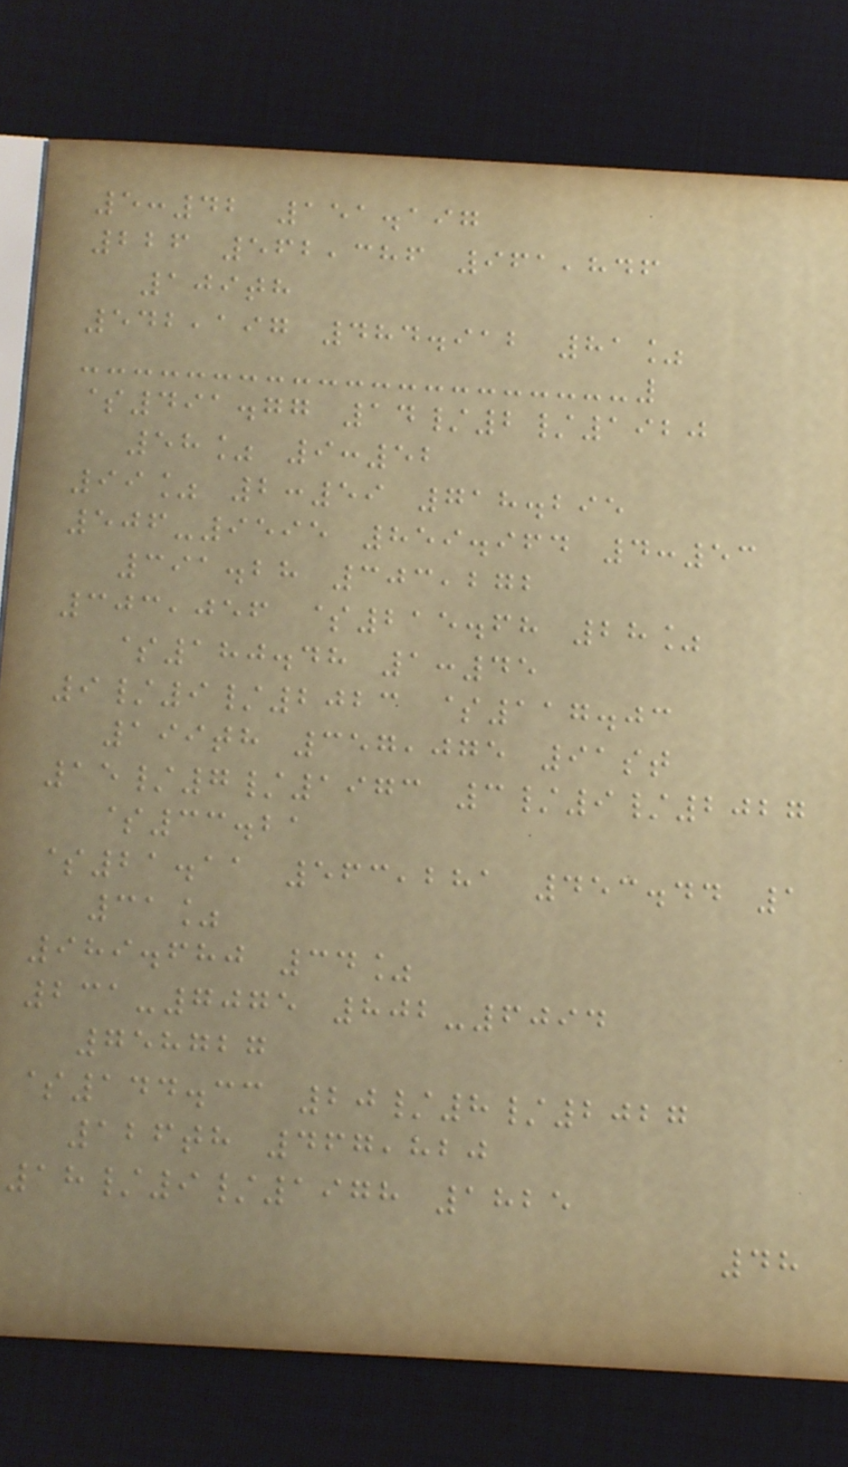5:42 151.197
226 562,386 961,846
109th
542,197 484.912 81%
$491.77 14/2/1920
58% 9:52
99% 2:59 718.295
506-9595 859.964 4:53
391.28 303,272
303,056 $215.68 28%
$180.48 1:45
9/9/2023 $117.03
199th 357,075 91st
15/7/1973 3/9/2027
$33.21
$21.11 563,281 453.44 1
31%
989.680 34%
231-7075 802-6094
758727
$144.33 20/8/2027
126th 467,820
18/9/1978 1825
48
